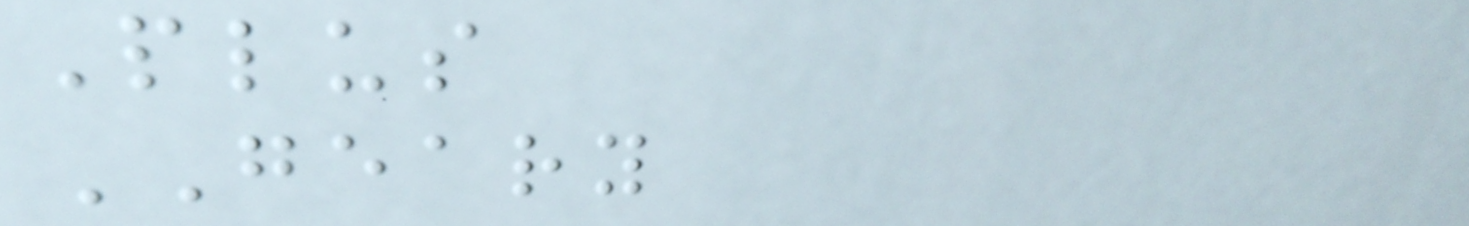Plus
GEARY
